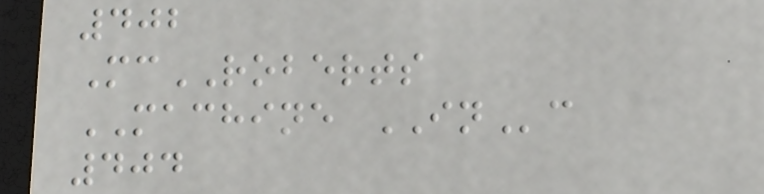402
McROBERTS
MACHINE INc
404
